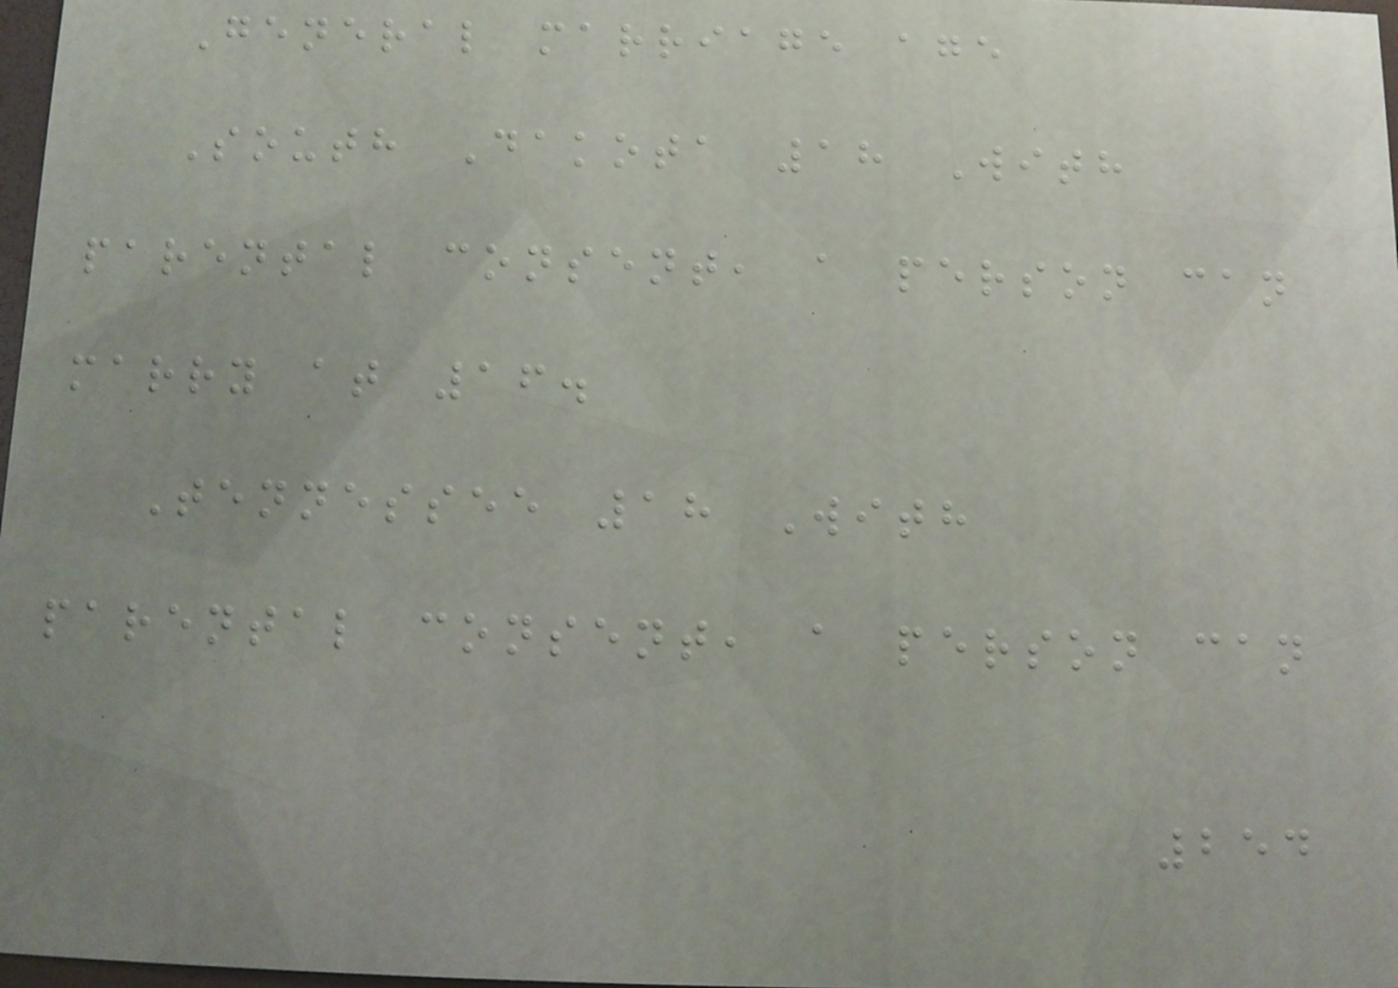General marriage age
South Dakota 18 With
parental consent, a person can
marry at 16.
Tennessee 18 With
parental consent, a person can
254
